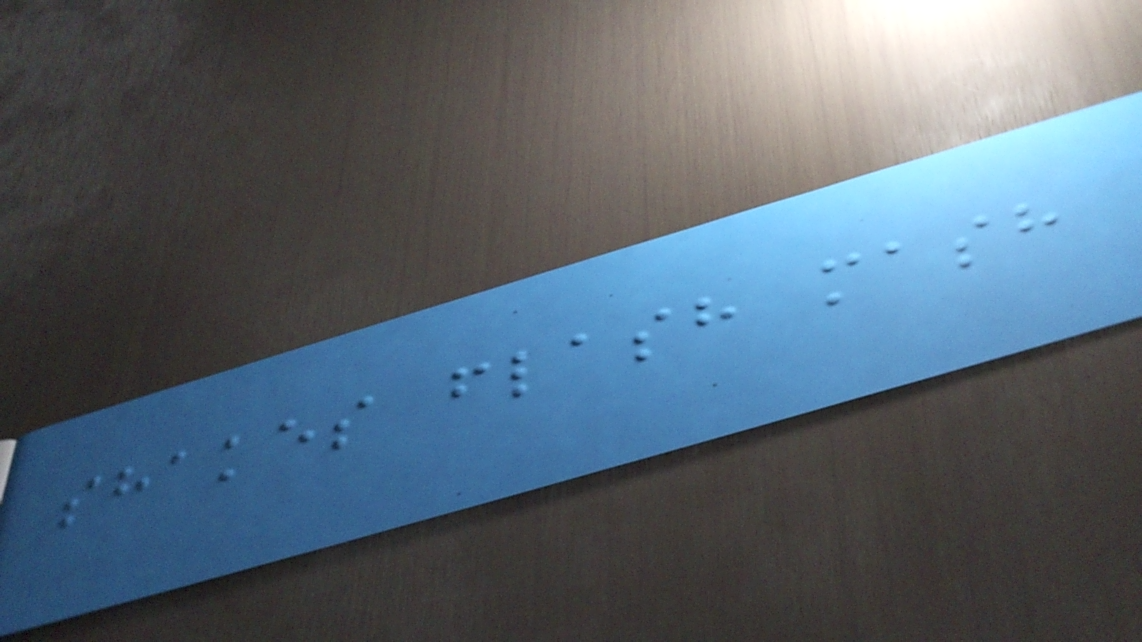shakes flash mash
